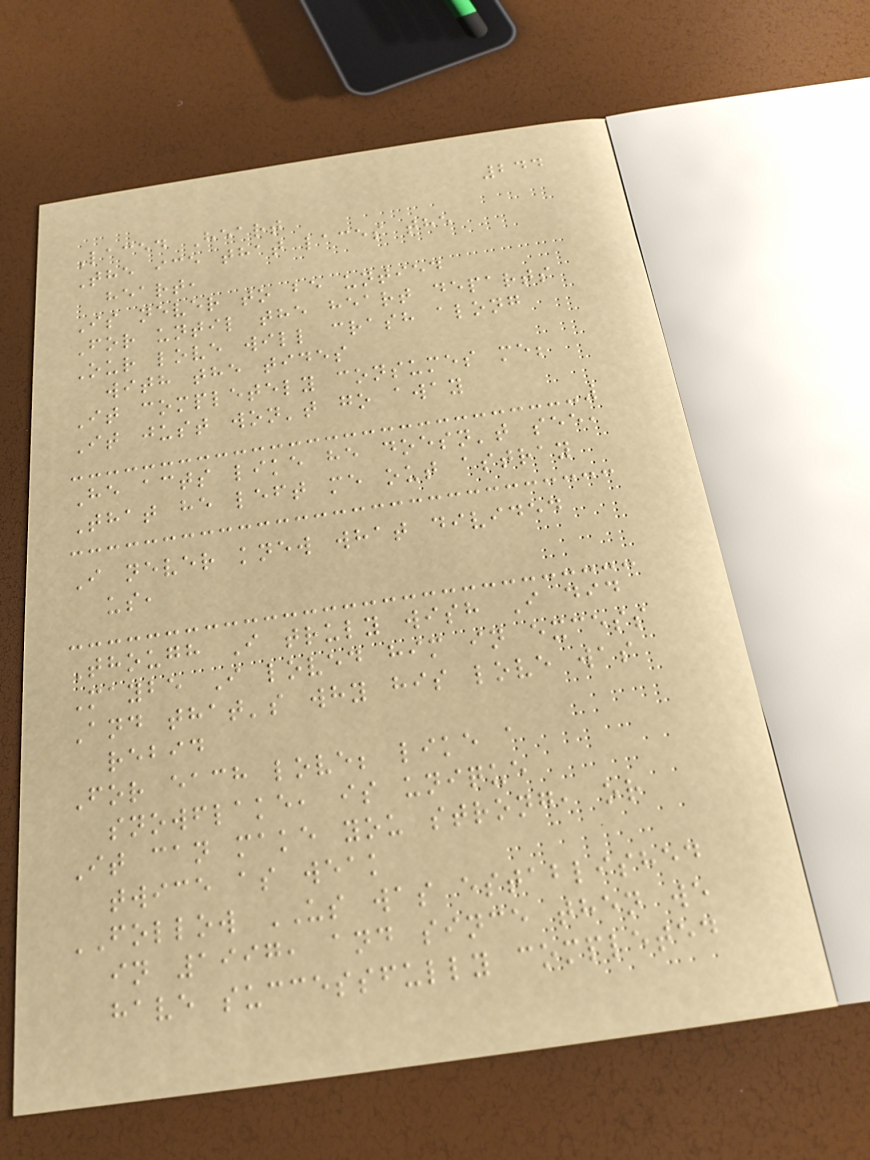244
Laced Heart
The ice that laces the
heart,
Is never to be untied
For until the heart departs
Our love will crash along
with the tides
It completely consumes me;
It just won't go away
He acts like he doesn't see,
That he left me out astray
I never knew what divided
us,
Though I truly wish I did
Maybe I loved him in excess
And that's why his love was
rebid
For each love; like a
snowflake, is unique
It can make you strong, or
twice as weak
FOLLOW US was established
in 1997, and since then we
have successfully completed
